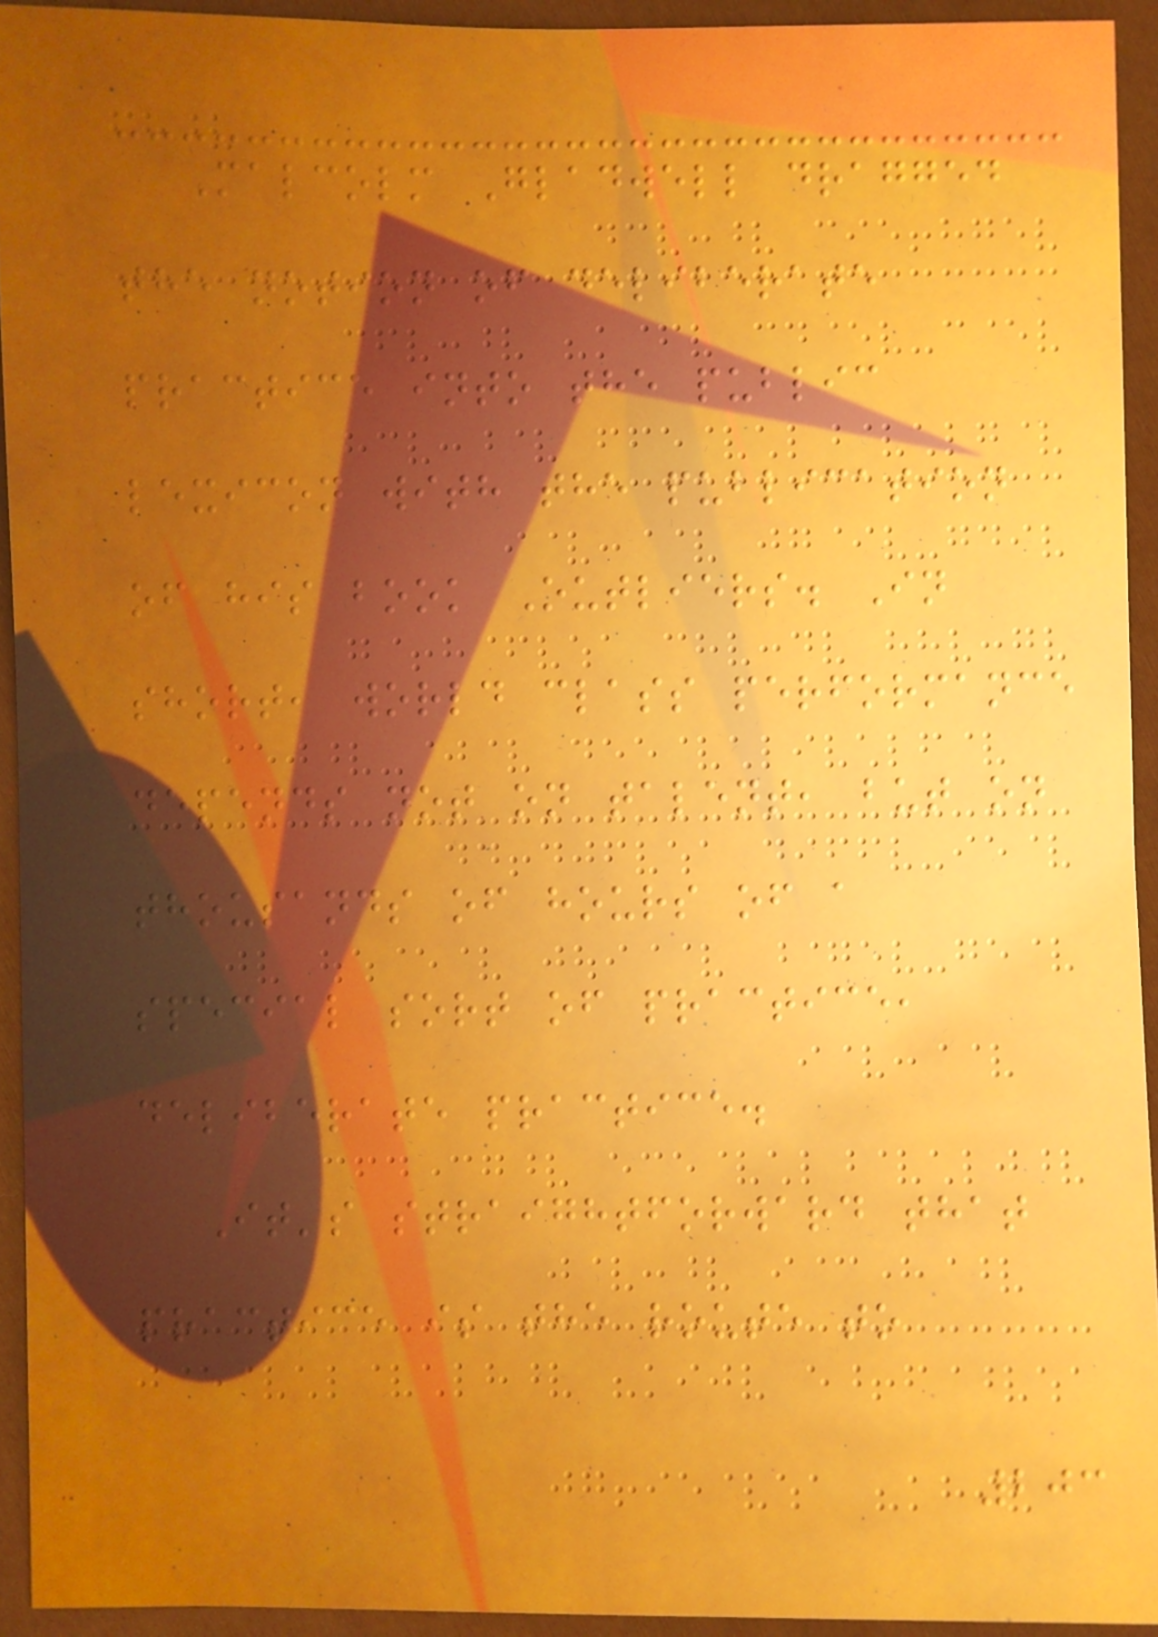Malcolm Gladwell dragged
the notion of deliberate
practice into the public
lexicon with the publication
of his book Outliers. In
short, world class performance
depends not on talent, but on
thousands of hours of a
special sort of practice,
deliberate practice.
It's straightforward that
practice is the route to
203
